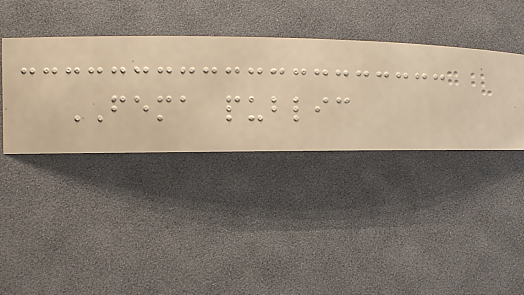FEMA public
